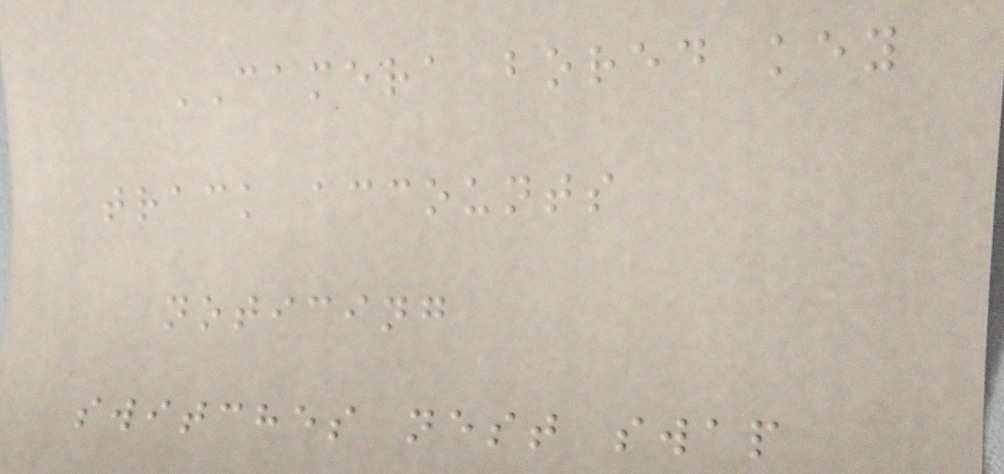CAMERA bored key
track accounts
noticing
switches nest swap
